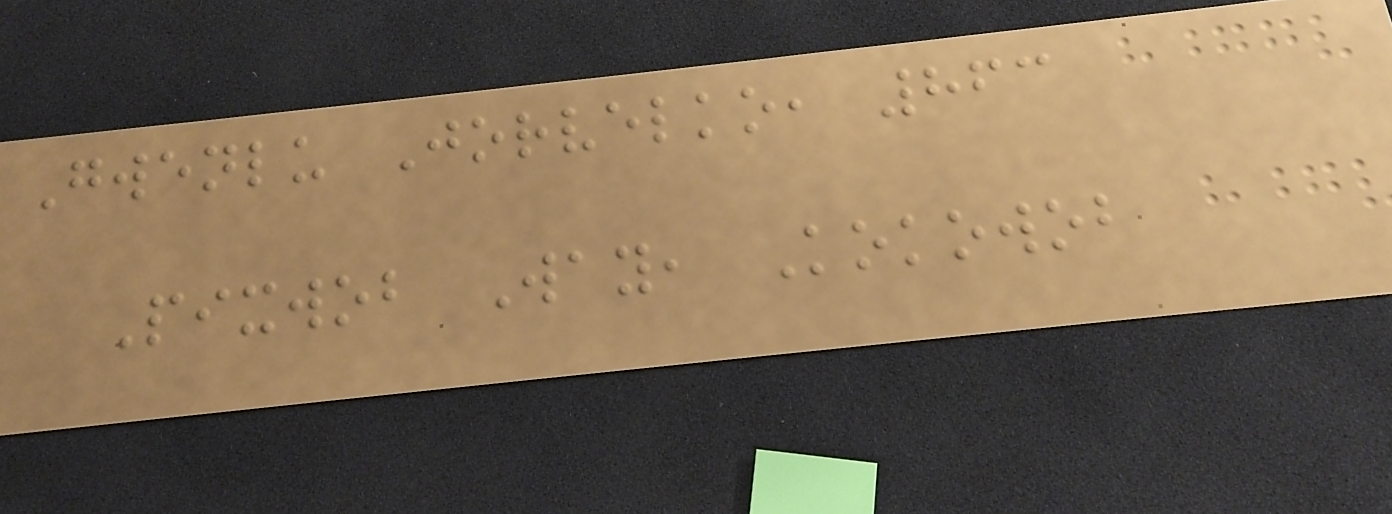Gwenlu Jorvelko, 863
Pixwob Way, Kokowob
